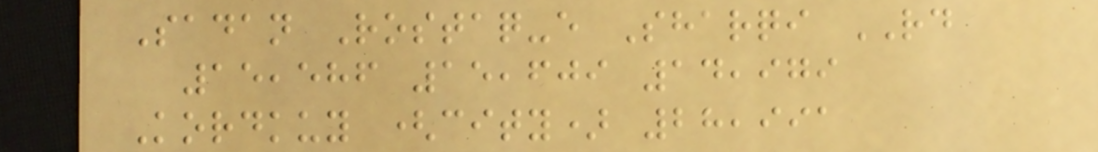Sadan Rostaq-e Sharqi RD
15,586 15,609 14,979
Kordkuy (city) 28,991
